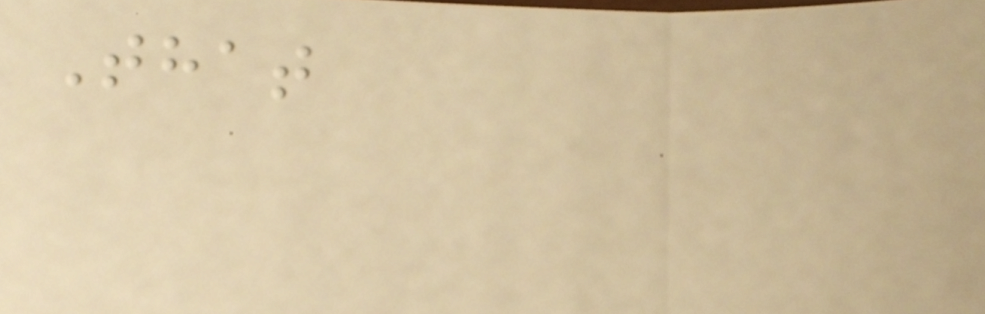That
